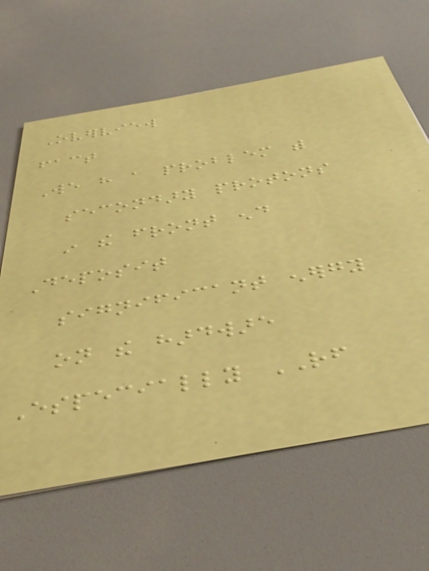Overview
fact
We have a problem with
secondary protons
in the front end
Deposit
significant energy
on the hardware
Especially RF
